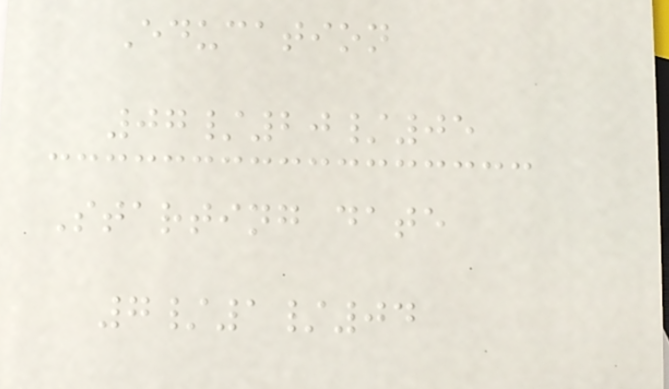Education
07/20/05
Starting date
7/1/04
